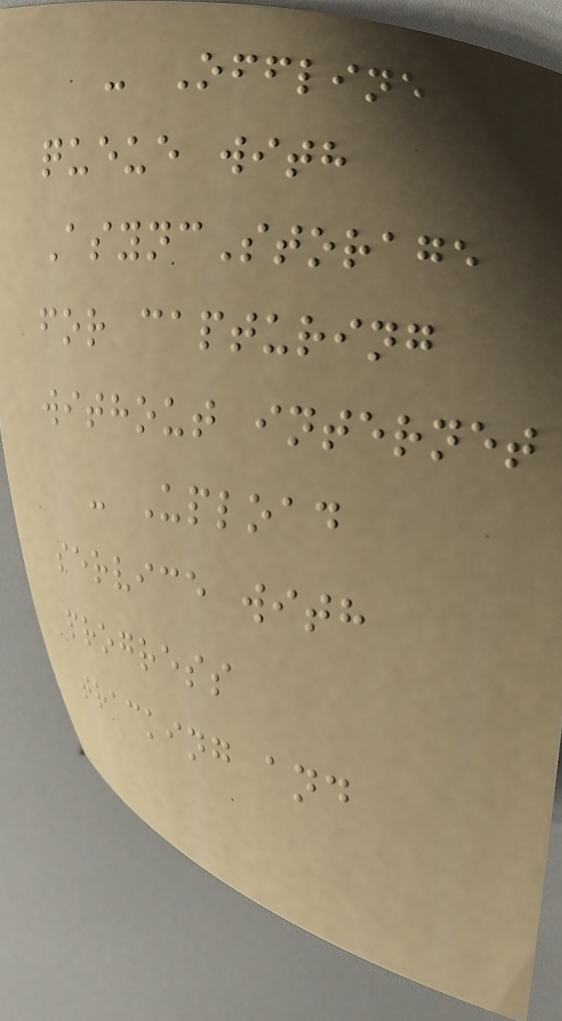- Offline
queue with
AsyncStorage
for capturing
without internet
- Upload
service with
progress
tracking and
